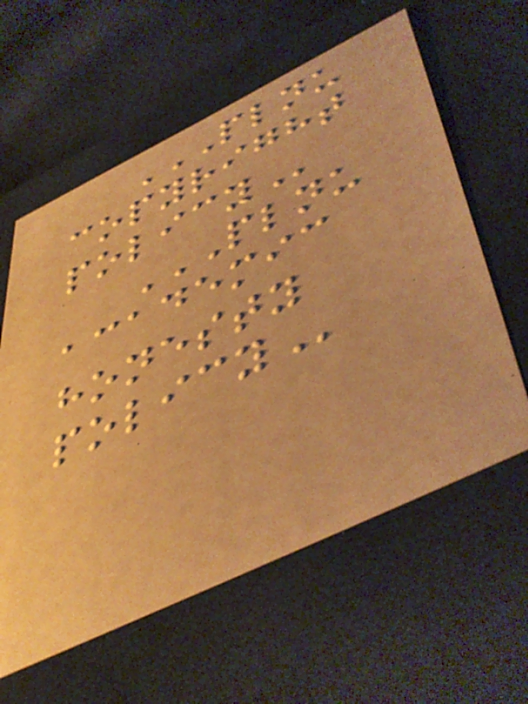PLNU
COPYRIGHT
POLICY
PLNU
ACADEMIC
HONESTY
POLICY
